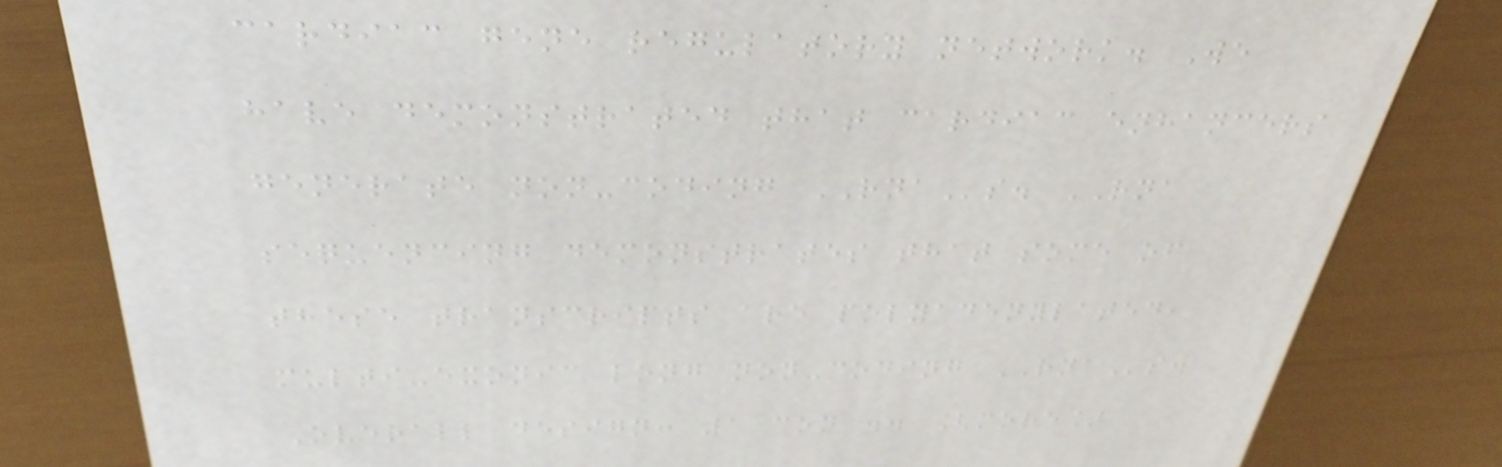cardiac gene regulatory network. We
have demonstrated that cardiac enhancers
generate non-coding RNAs. RNA
sequencing demonstrates that some of
these transcripts are polyadenylated,
multi-exonic long non-coding RNAs.
Overall design: 1 con .. [more]
